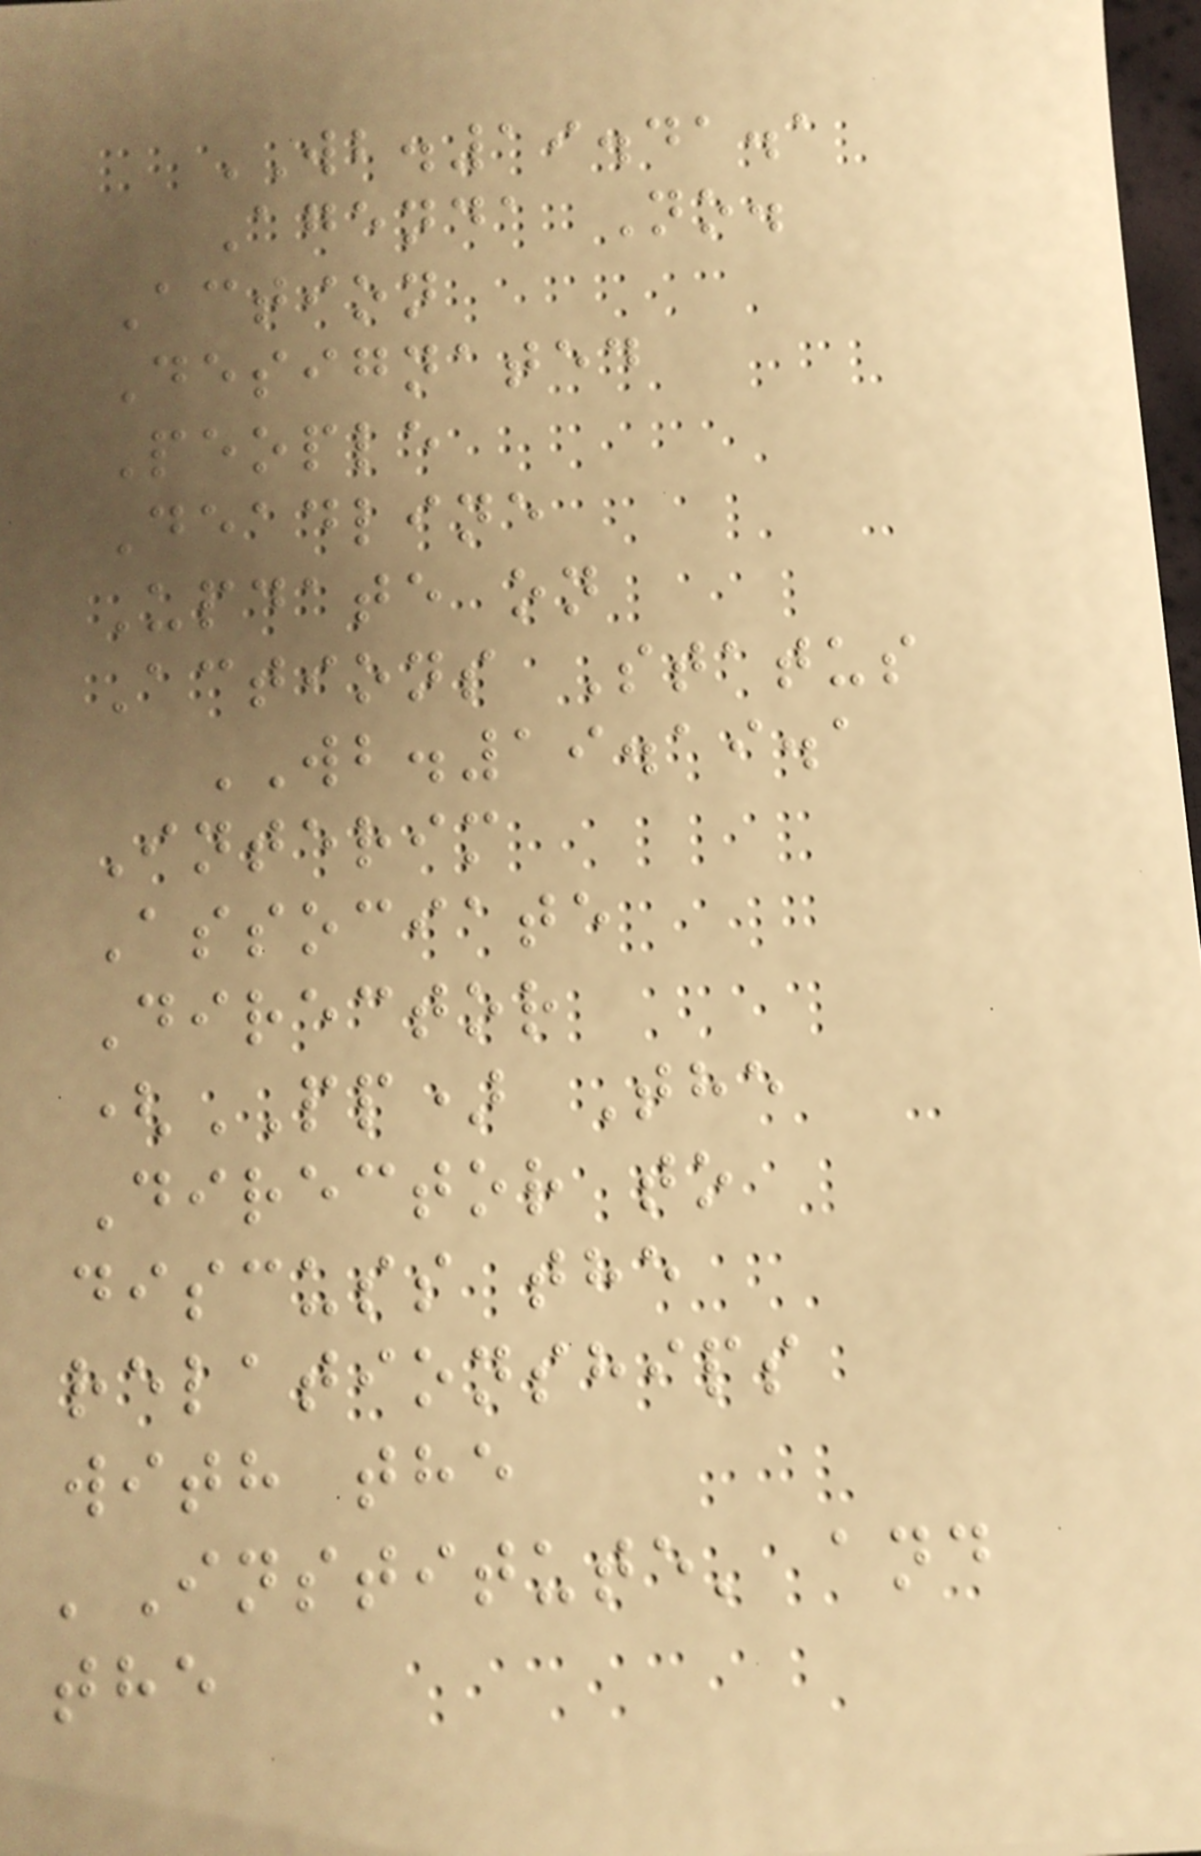WB.19.41.1
Agenda No.
Action
Designated
People
Deadline
Update on
Actions Status
WB.19.19.1
Interim
Associate
Director
(PP) The
Director to
discuss the
relationships
with the
'Institute' and
the
